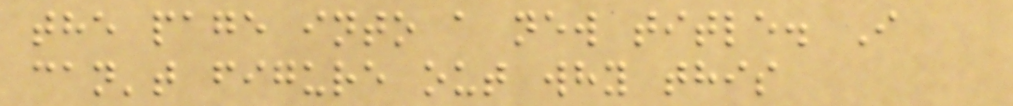the page into a new title. I
can't figure out why this
